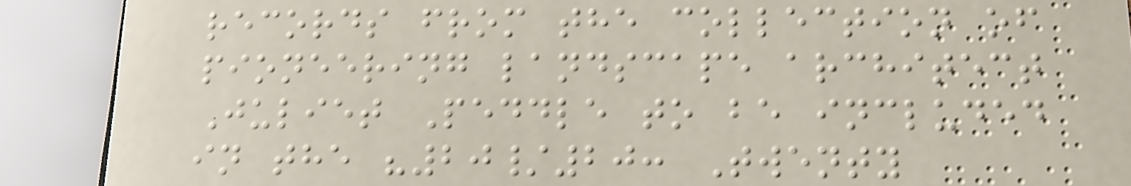records from the collection of
pioneering landscape architect
Juliet Peddle to be included
in the "20/20: Twenty
